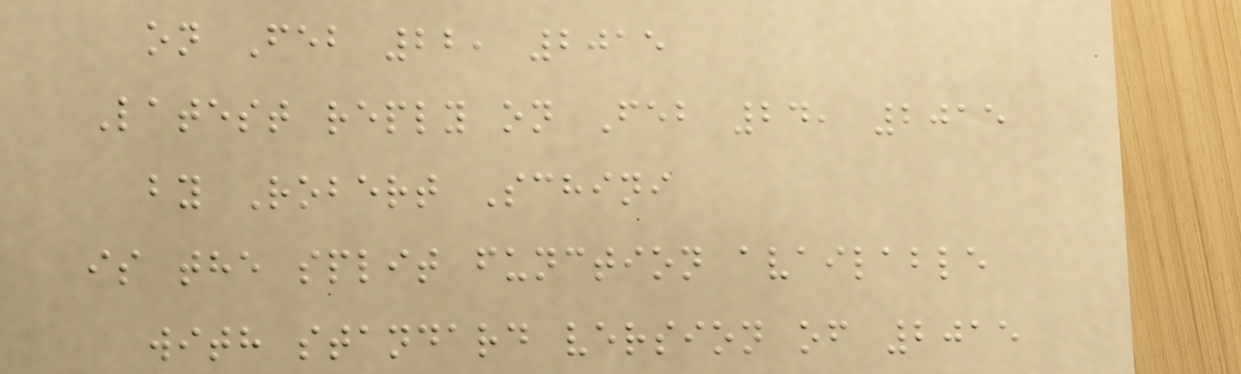on Feb 22, 2015
Latest reply on Feb 24, 2015
by Robert Schini
is the split function available
with standard version of 2015
